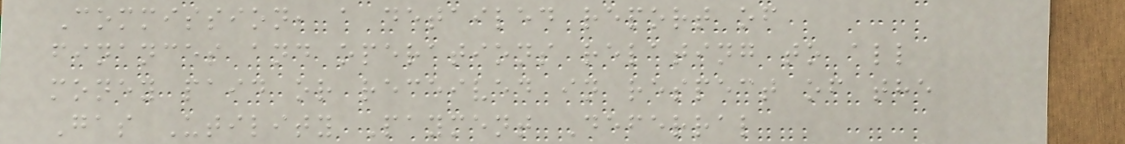Commission, a detailed report of
finances and operations relating to all
money paid or received in respect of the
Gas Utility Payment Deferral
